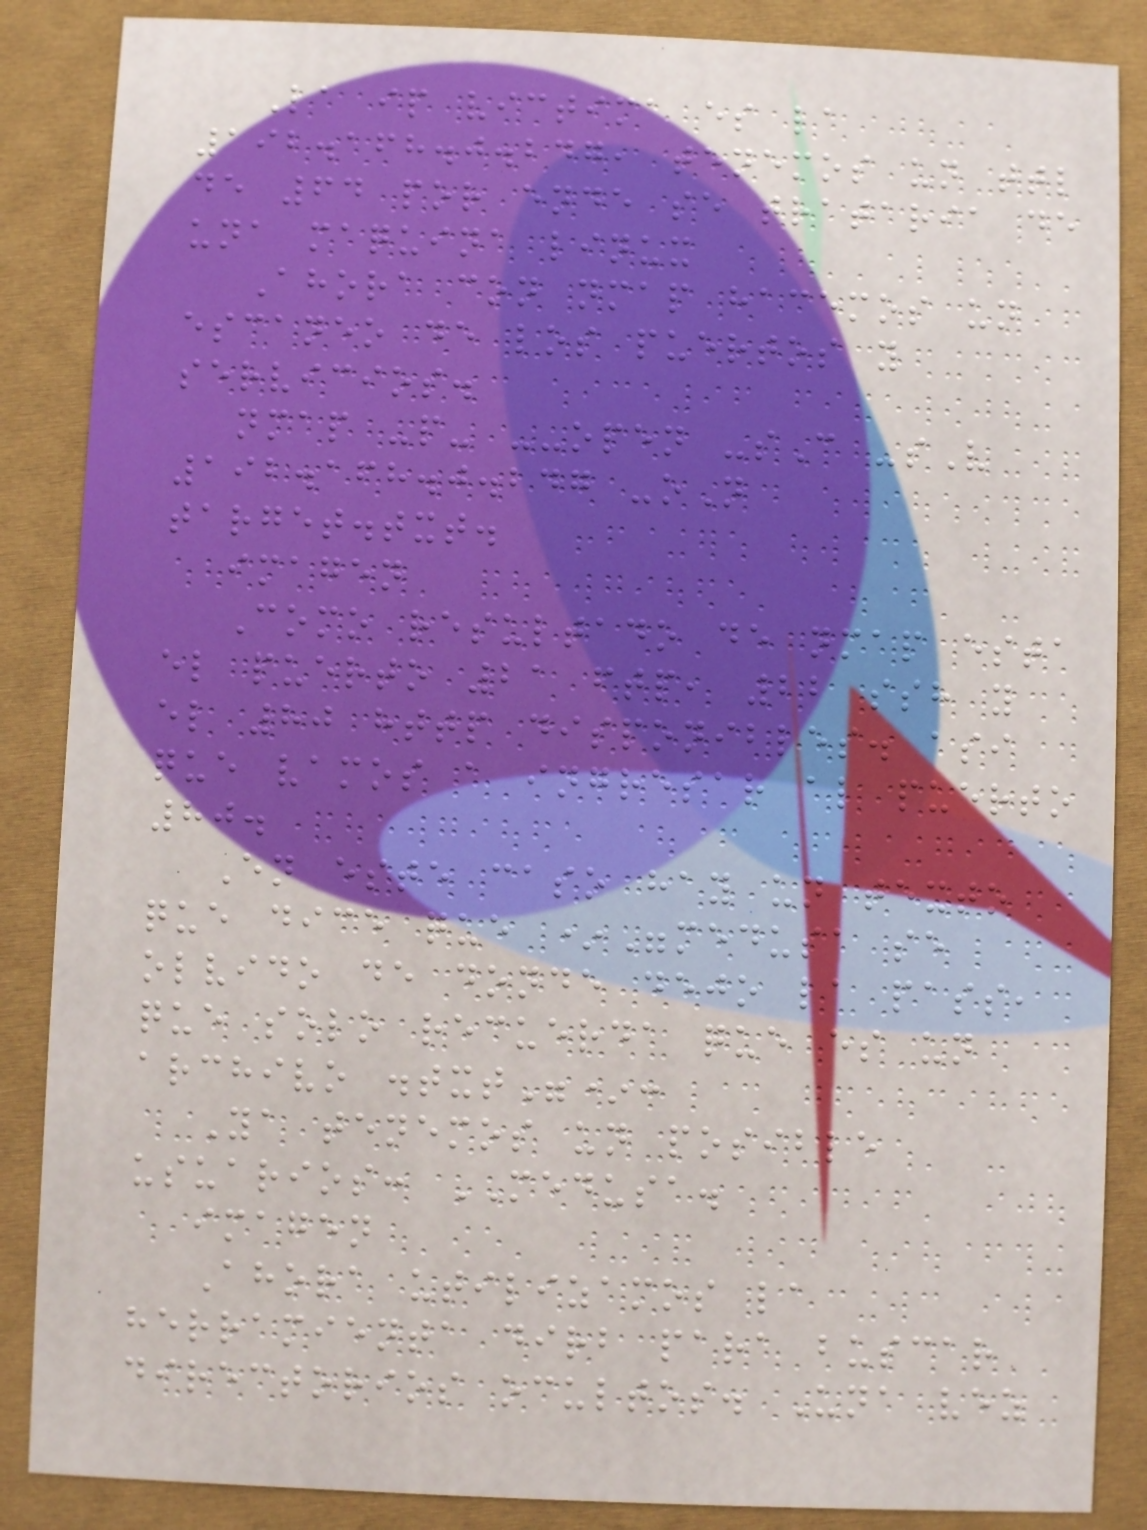La ip victima es la
192.168.0.247, tenemos un ttl
de 64 por ende se trataria de
una maquina linux
Ahora con nmap hacemos un
escaneo de los puertos y
servicios.
nmap -p- --open -sC -sV
192.168.0.247 -oN
target.txt.
imagen
Como resultado de nmap esta
el puerto 21 ftp, 22 ssh y
el 80 http disponibles. asi
que vamos a ingresar al puerto
80.
En este caso hay un texto
que dice que *"medusa se
olvido de donde dejo la pass,
que solo recuerda que es un
archivo .txt"*:
Ya tenemos un posible
usuarios: MEDUSA.
imagen
Ahora utilizamos la
herramienta dirb para buscar
directorios ocultos. Una vez
